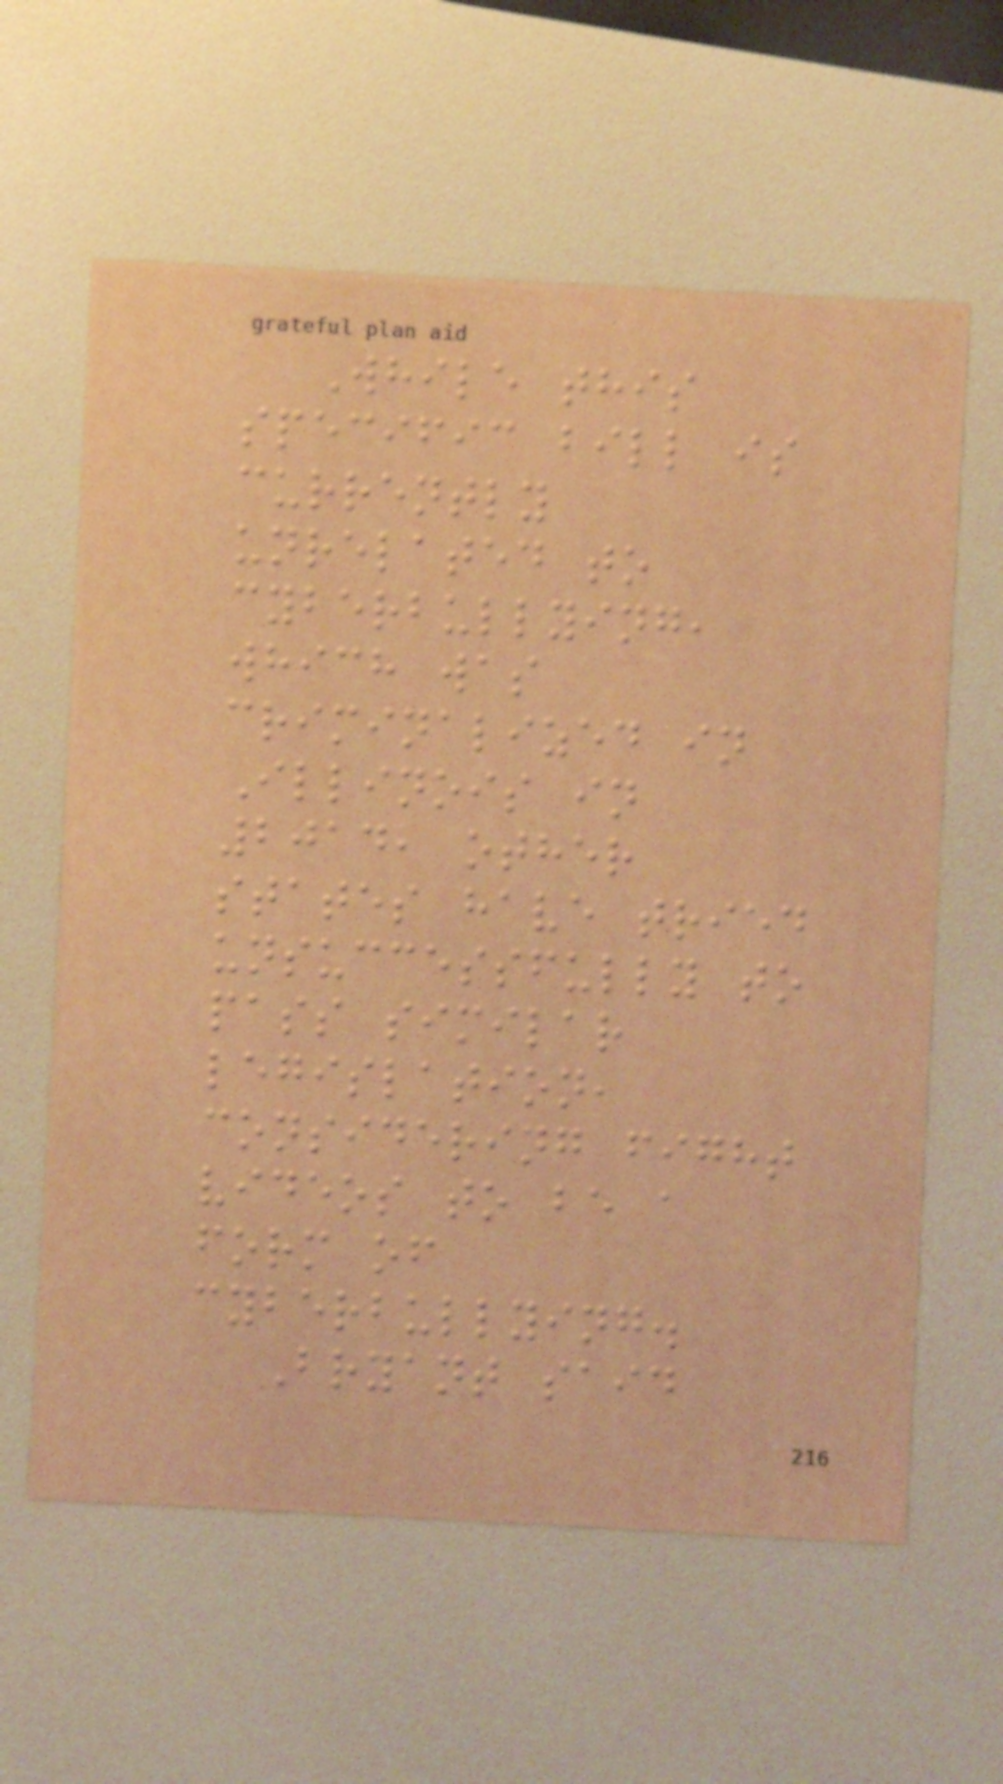While this
specific bill is
currently
unrelated to
cyberbullying,
which was
criminalized in
Illinois in
2014, other
states have tried
unsuccessfully to
pass similar
legislation,
considering fight
videos to be a
form of
cyberbullying.
Bryant said
